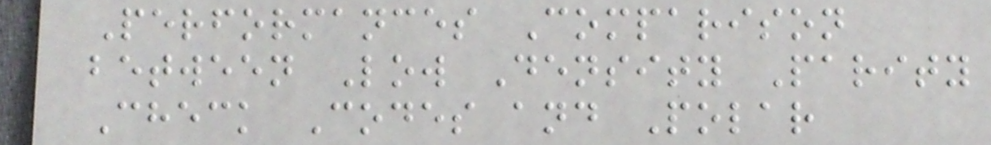Performances Comparison
between Low Density Parity
Check Codes and Polar
